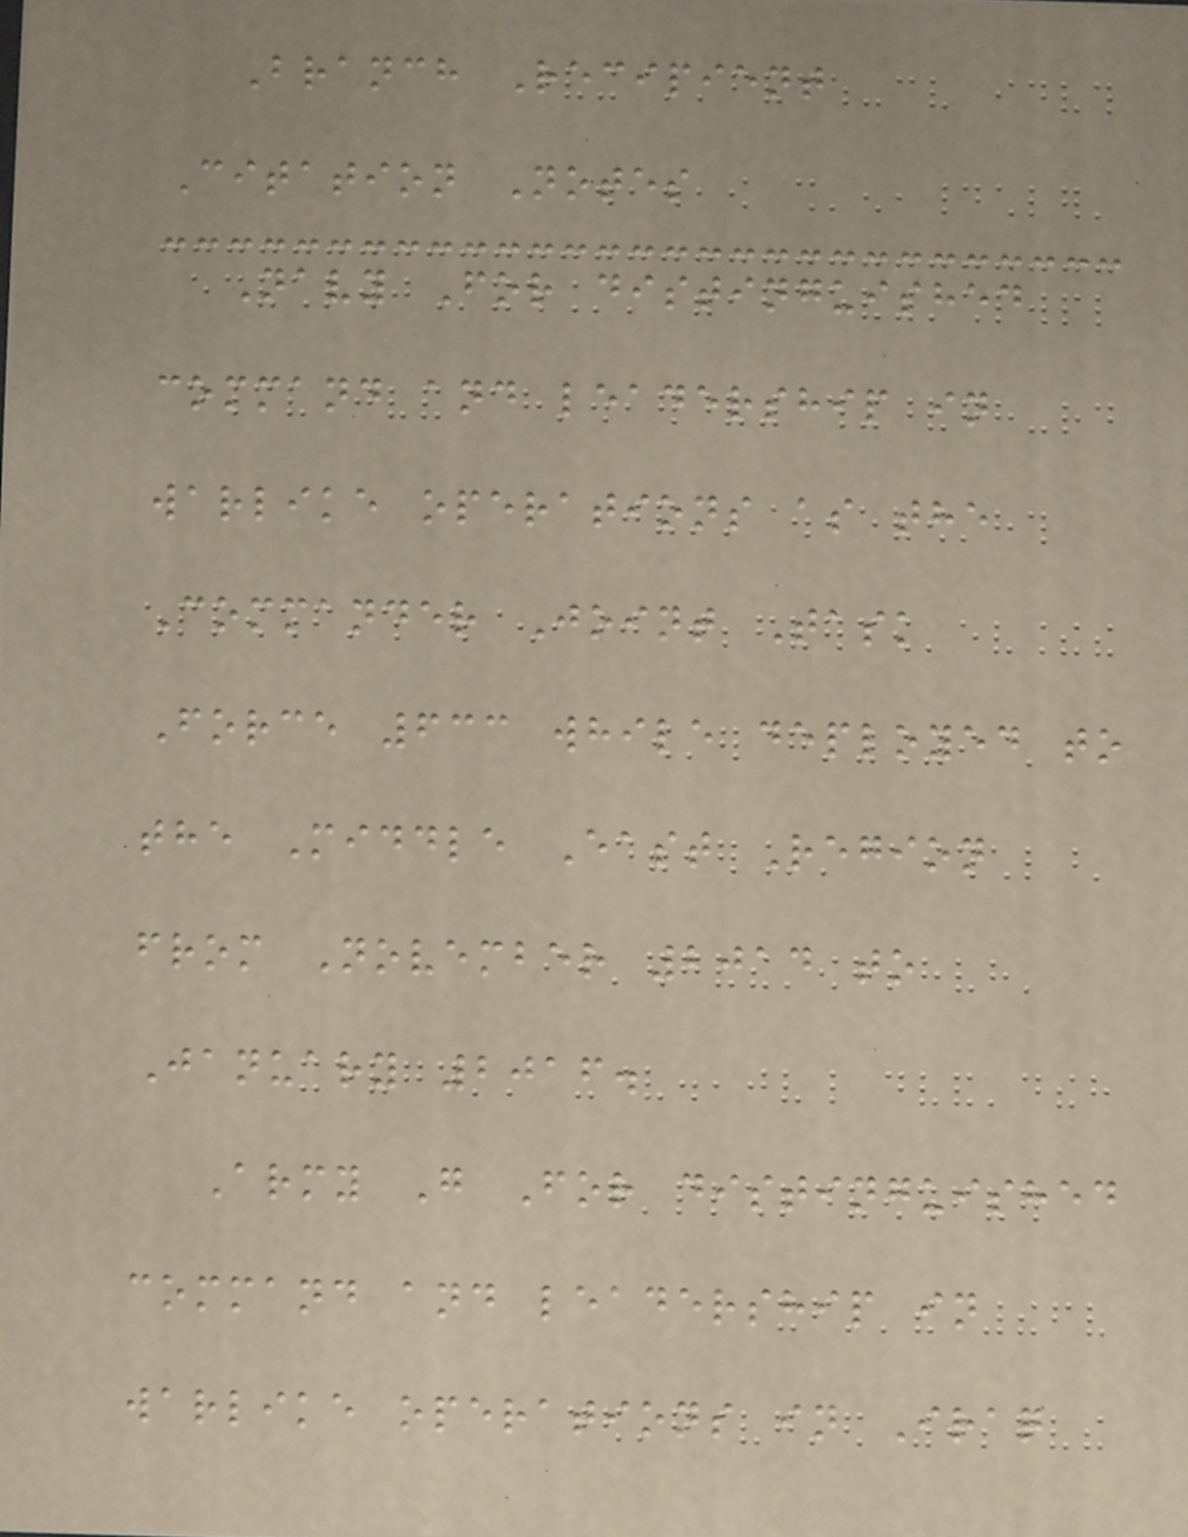Branch Recipient
Citation Notes
Navy For distinguished
command and leadership in
warlike operations as the
Commander Joint Task
Force 633 while deployed to
the Middle East Region
from November 2014 to
January 2016.
Army G For distinguished
command and leadership in
warlike operations in Iraq
